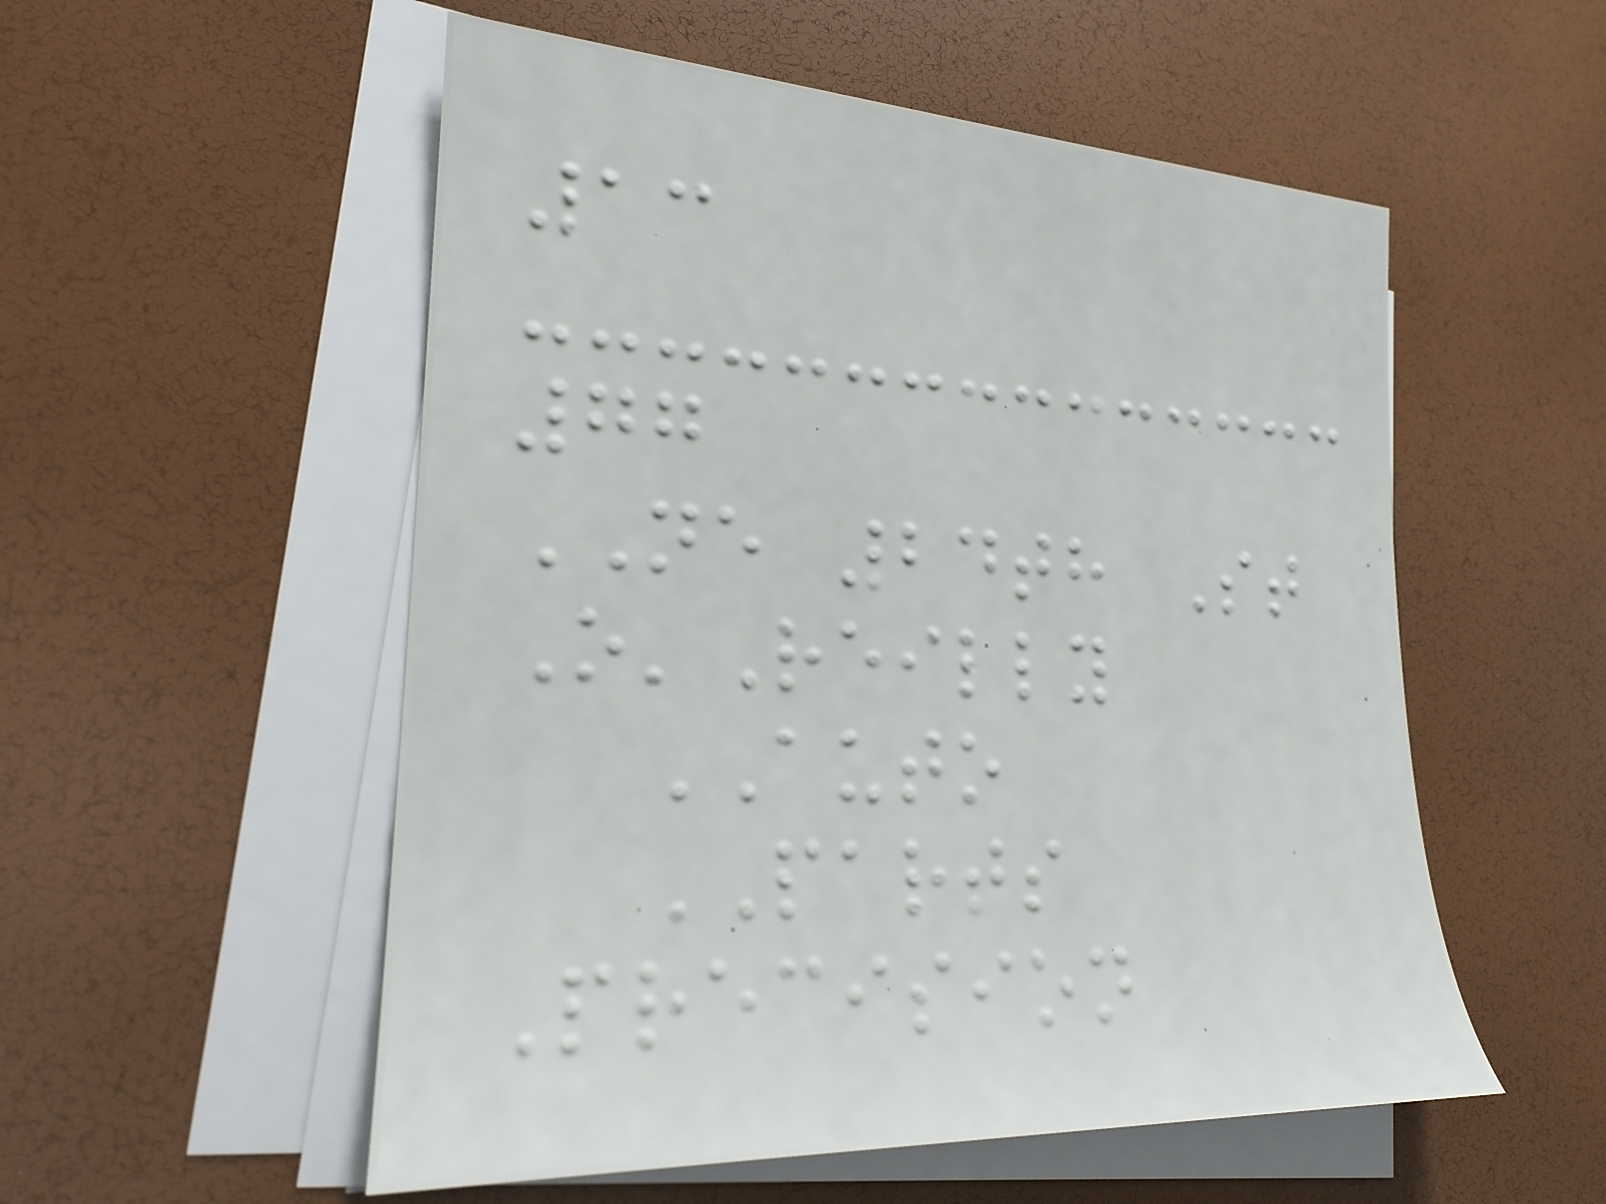13
77
NE 24th St
O'Reilly
AUTO
PARTS
Precision
